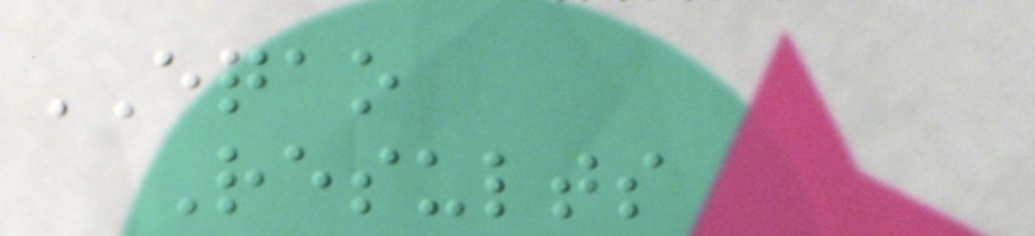EQAO
Results
